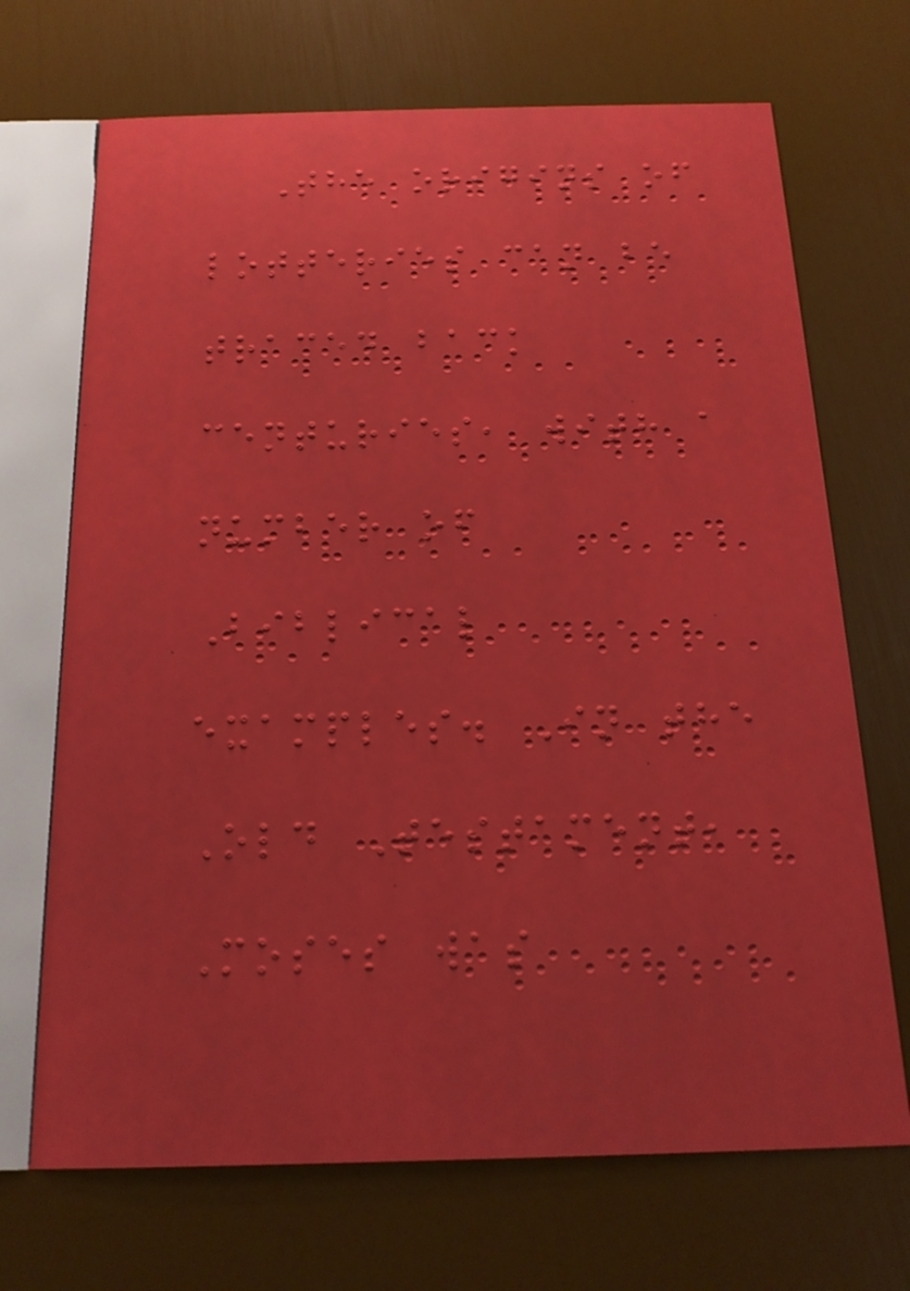The origins of
lotteries can be
traced back
centuries, with a
number of
Biblical
examples. In the
Old Testament,
Moses was
